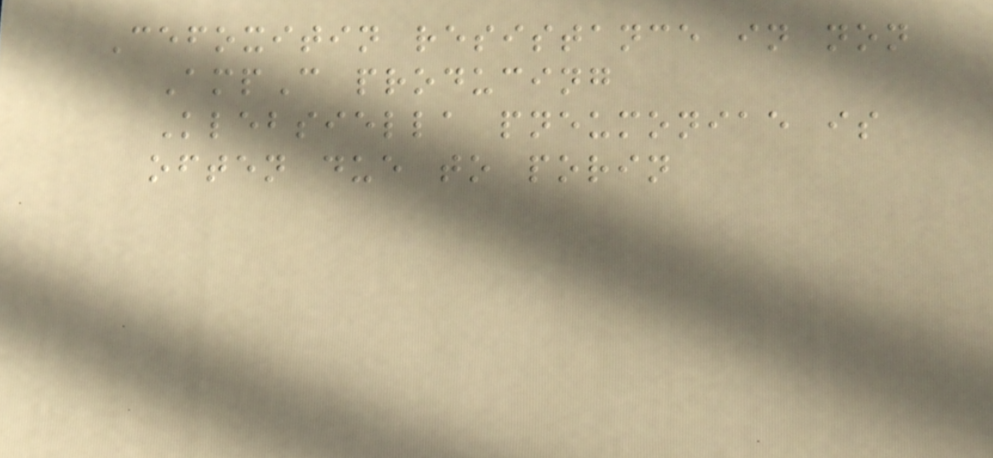Cefoxitin resistance in non
AmpC producing
Klebsiella pneumoniae is
often due to porin
